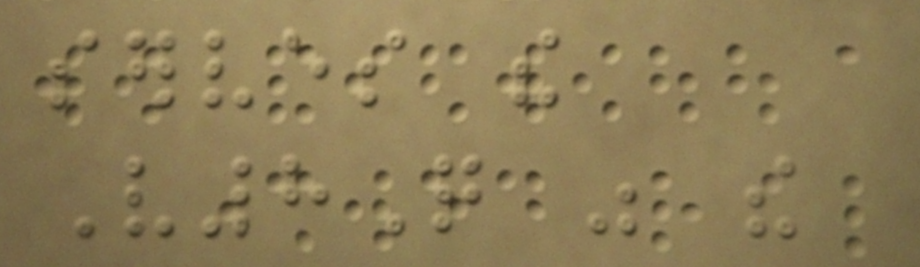serves the
V8Q was the
